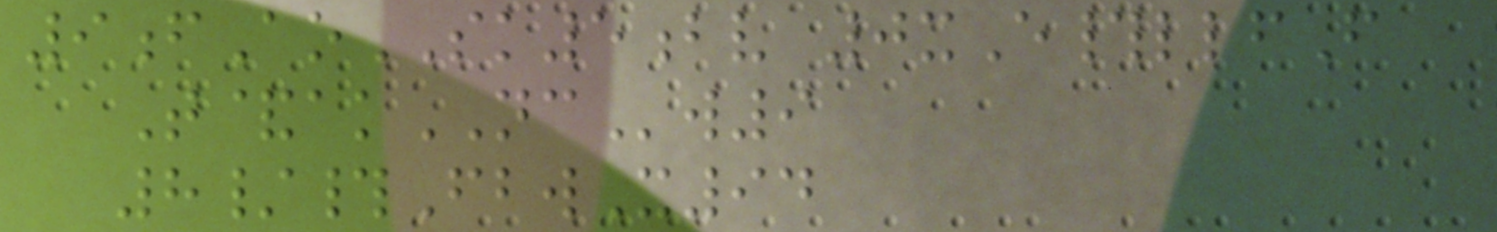9fAoSK5bv 0xE#llfF
T&akNCw9
8/#FbwX94
